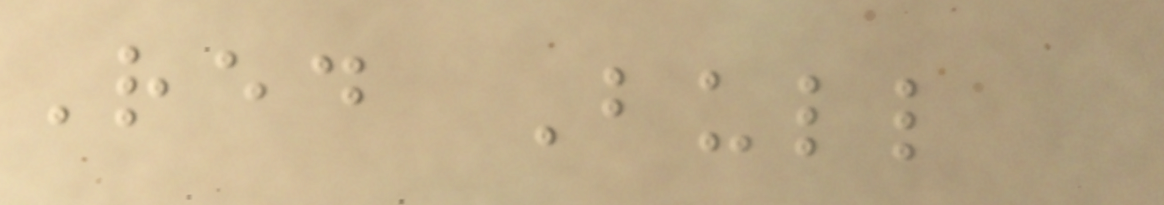Red Bull
